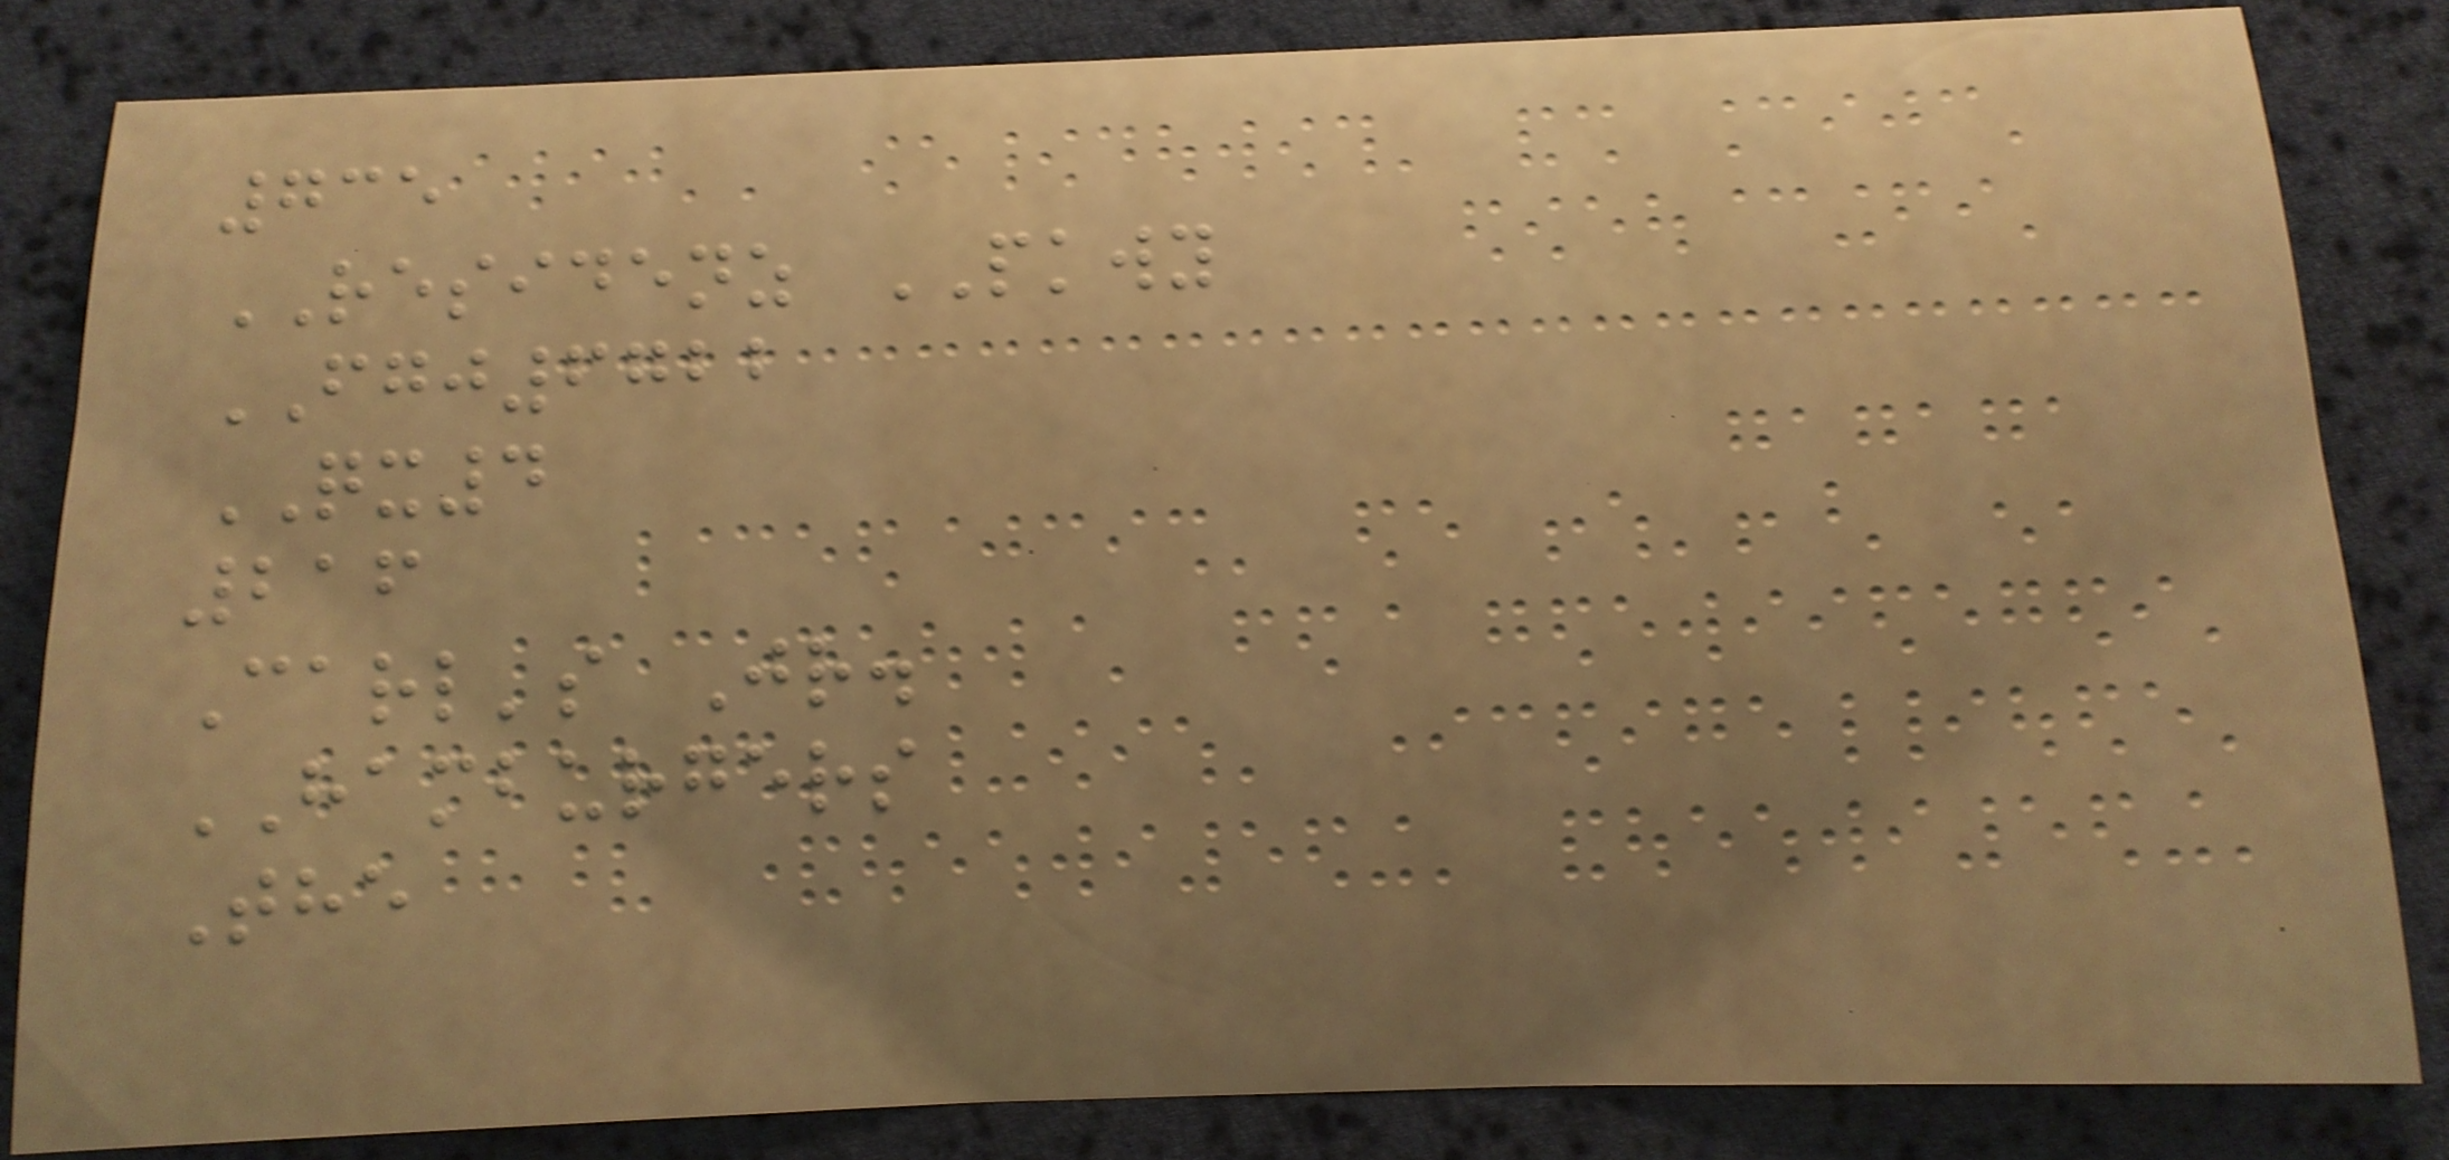735
RESIDENZ PKWY
FGJ6722
QX4
216
Carl's Jr.
HAMBURGERS
The
